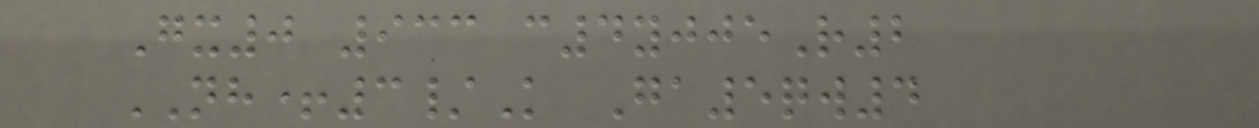Gx0 933 c4yjjeR2
NH+3/K Ga5qw4
